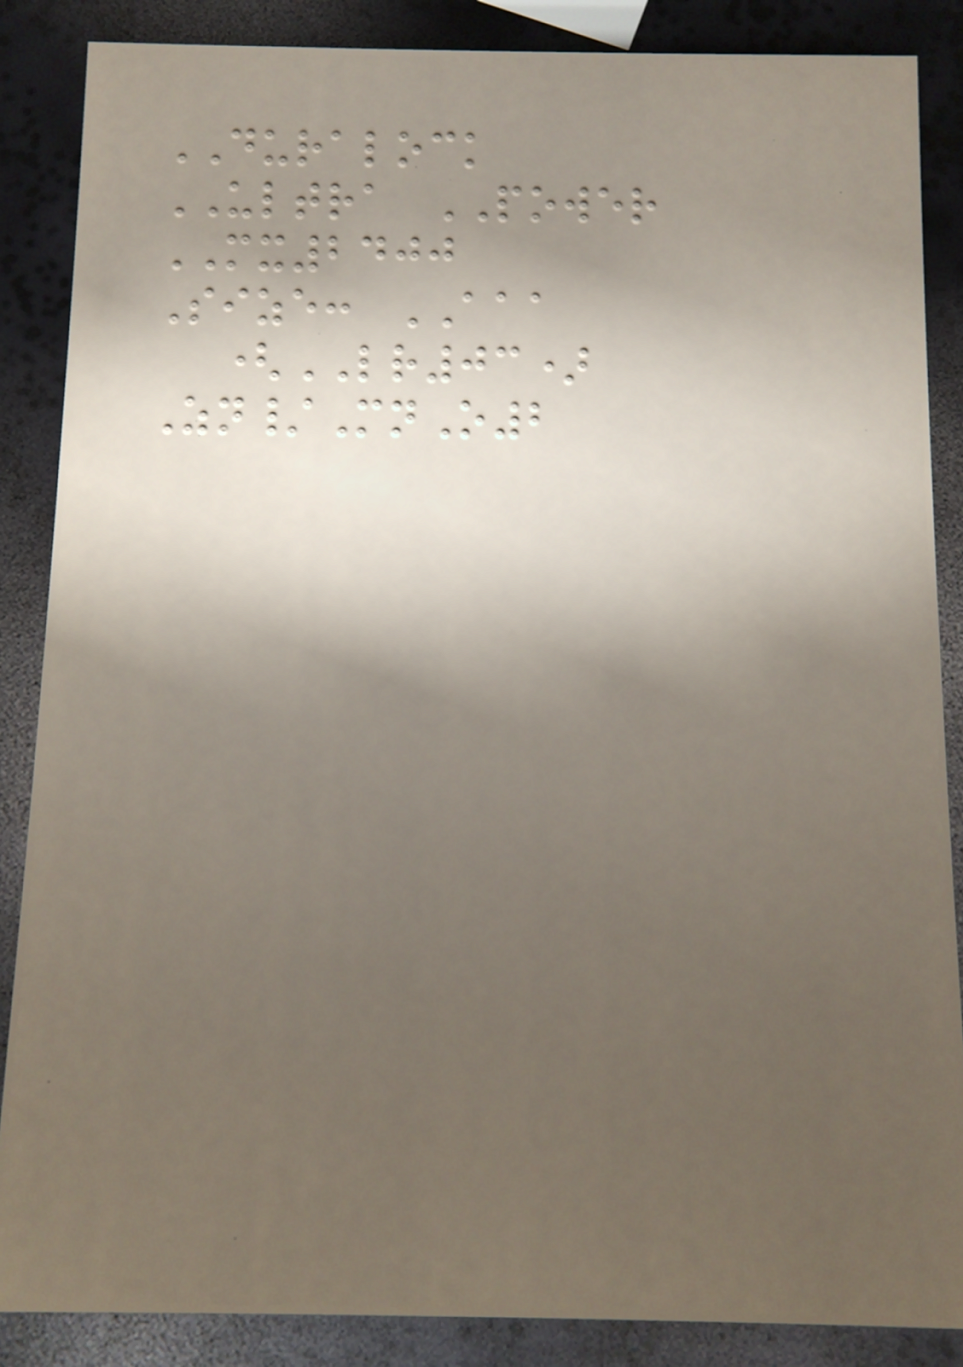DURALOCK
ULTRA POWER
MX2400
Size: AAA
(LR03)
Zn/MnO2
